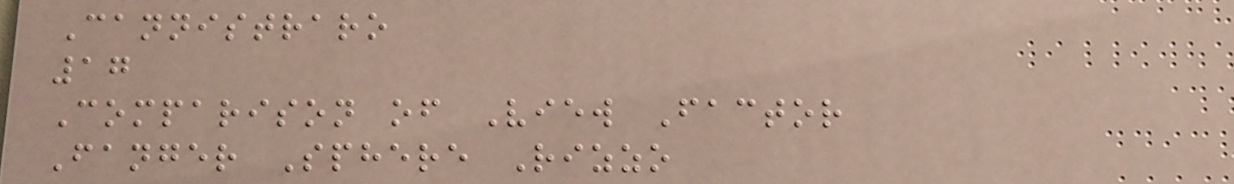Cannistraro
17
Comparison of View Factor
Fanger Sphere Rizzo
